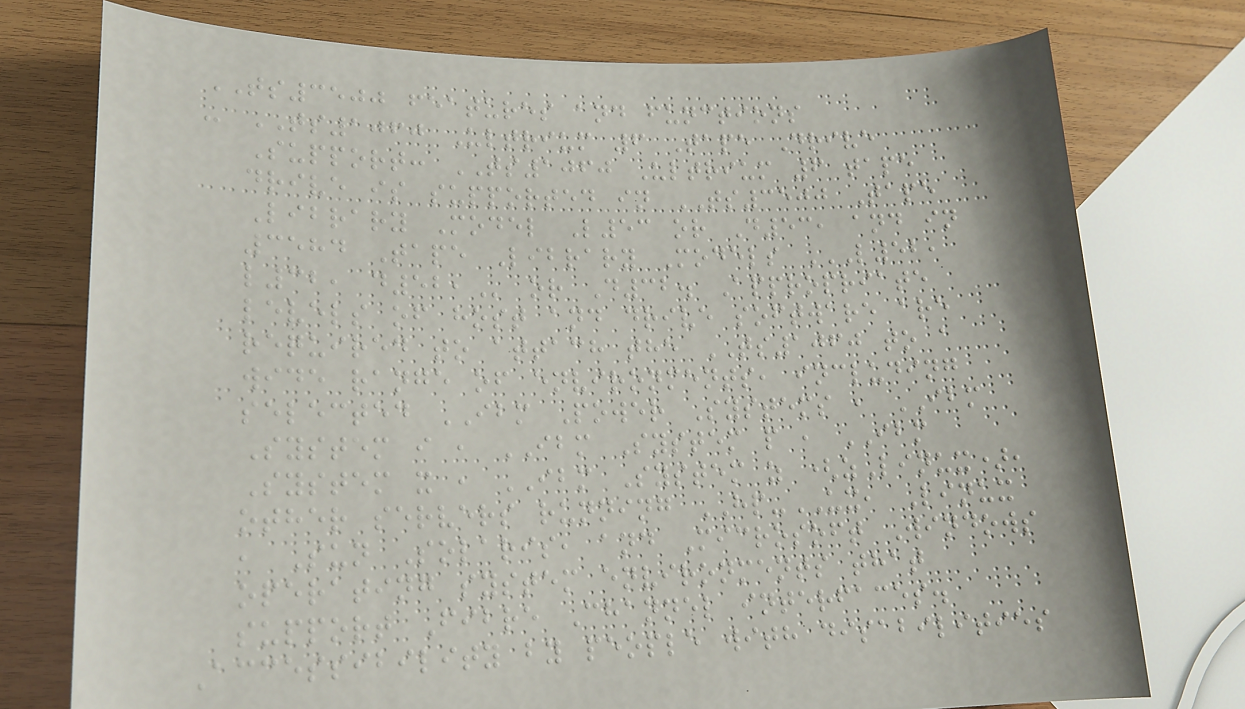TS3500 features and functions
- TS1060 Ultrium 6 Tape Drive
Support: TS1060 Ultrium 6 tape
drive is supported in TS3500 Tape
Library Model L53 or D53, and in
3584 Tape Library Models L52,
L32, D52, or D32. Appropriate
levels of host and drive software are
required to attach the TS1060 to a
wide range of environments, including
selected IBM Power Systems , IBM
System i , IBM System p , IBM
System x , IBM System z (zLinux),
other servers running HP-UX, Linux
, Sun Solaris, and Microsoft Windows
operating system environments that
support Fibre Channel interfaces.
Accessibility by people with disabilities
